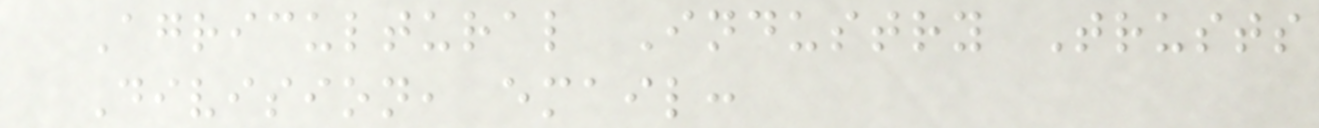Agricultural Industry Trusts
Division, email:
